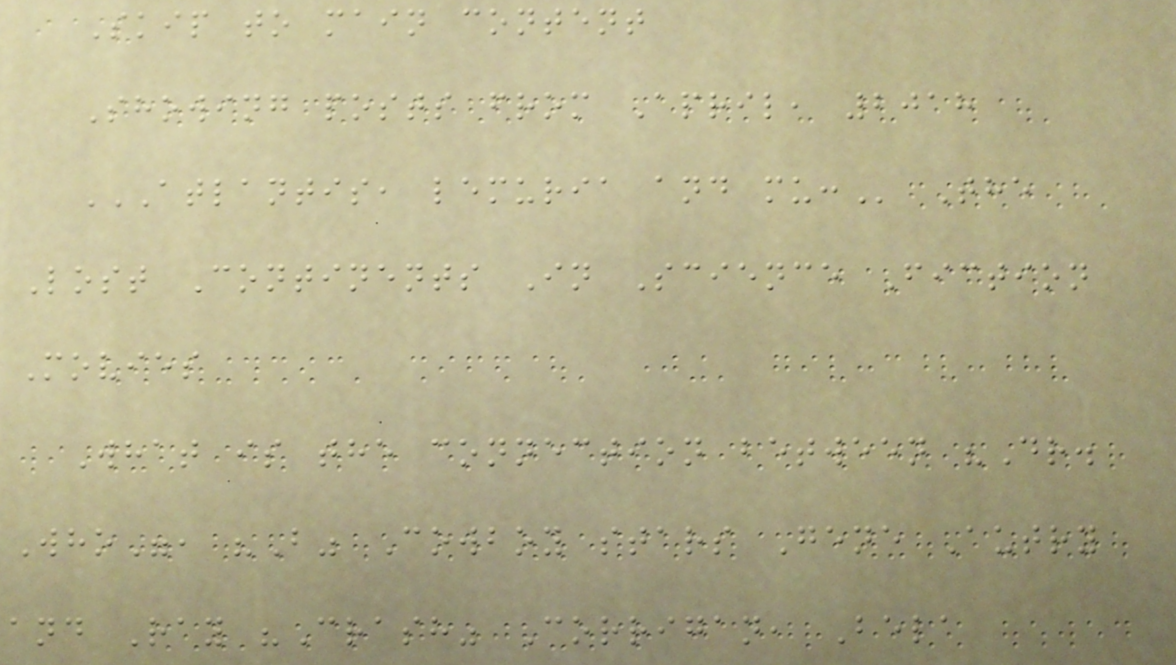Skip to main content
Showing posts from April, 2018
ATLANTIS, LEMURIA AND MU: The
Lost Continents In Science Fiction
Movies
What is the connection between "Dr.
Who", "B" Cowboy stars Gene Autry
and Ray "Crash" Corrigan, Bela
